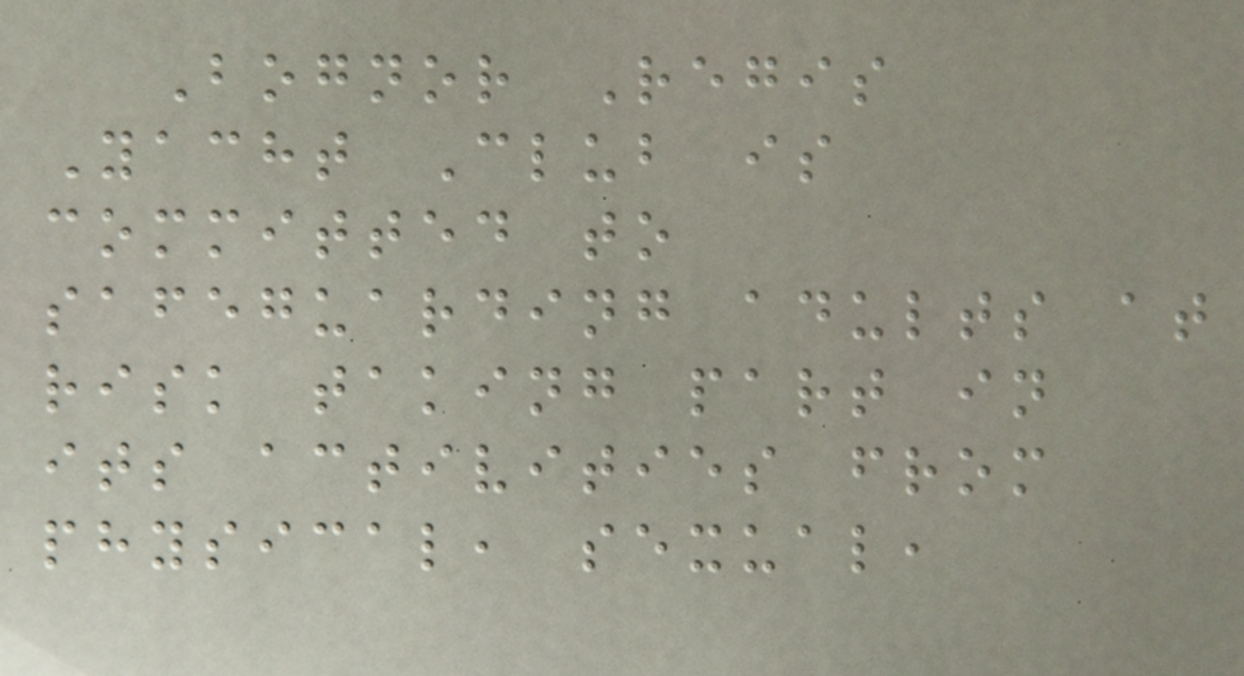Bognor Regis
Yacht Club is
committed to
safeguarding adults at
risk taking part in
its activities from
physical, sexual,
